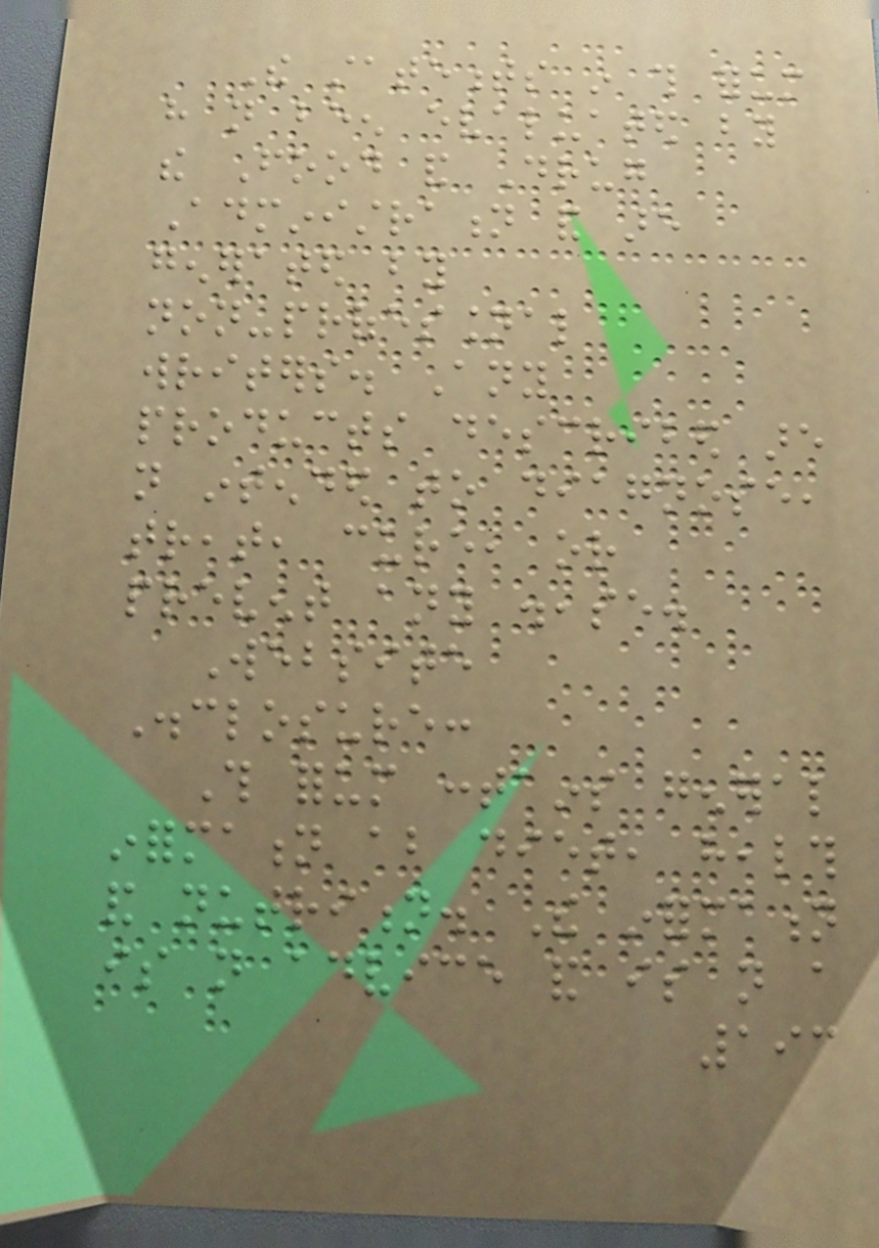The statements in this forum
have not been evaluated by
the Food and Drug
Administration and are
generated by
non-professional
writers. Any
products described are
not intended to diagnose,
treat, cure, or
prevent any disease.
Website
Disclosure:
This forum contains general
information about diet, health
and nutrition. The information
is not advice and is not a
193
